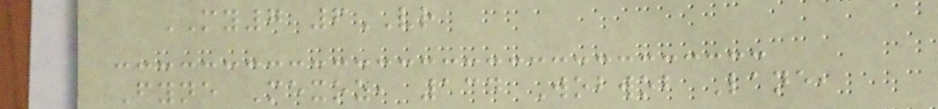MY7 6VR
Fyne Mexoz, 134 Wobwob Lane,
